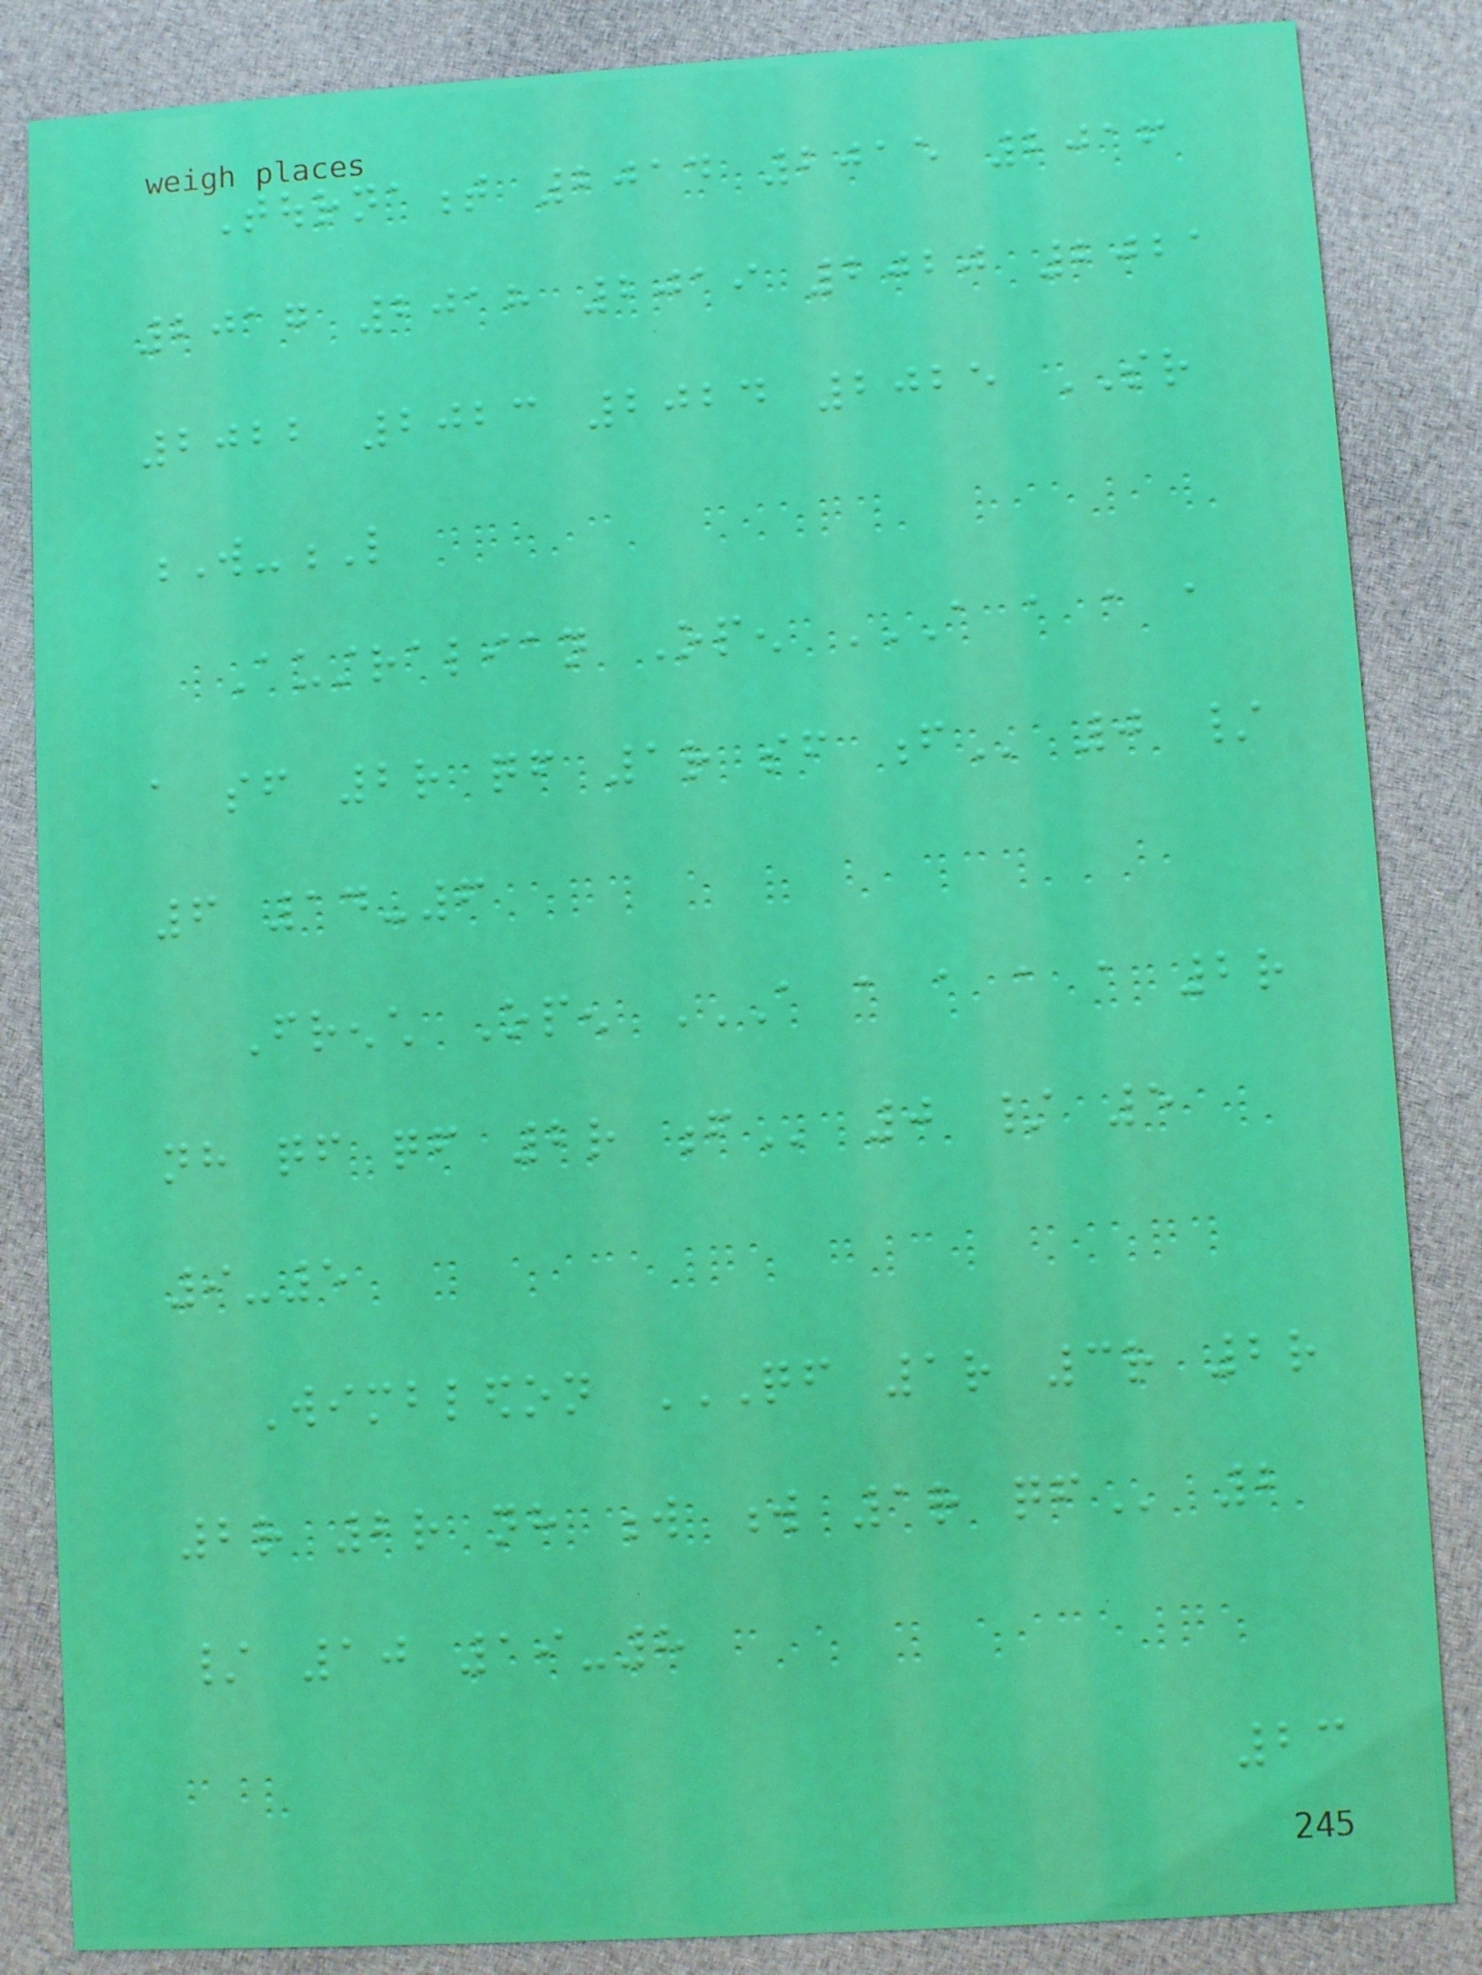Tournament 2014 2015 2016
2017 2018 2019 2020 2021
2022 2023 2024 2025 SR
W-L
Australian Open A A A A
A SF 2R QF 1R SF F 0 /
6 14-6
French Open A A A A A 2R
NH QF QF 2R F 0 / 5
9-5
Wimbledon QF 1R 3R 2R
2R 2R NH W W 1R QF 2
/ 10 19-8
23
